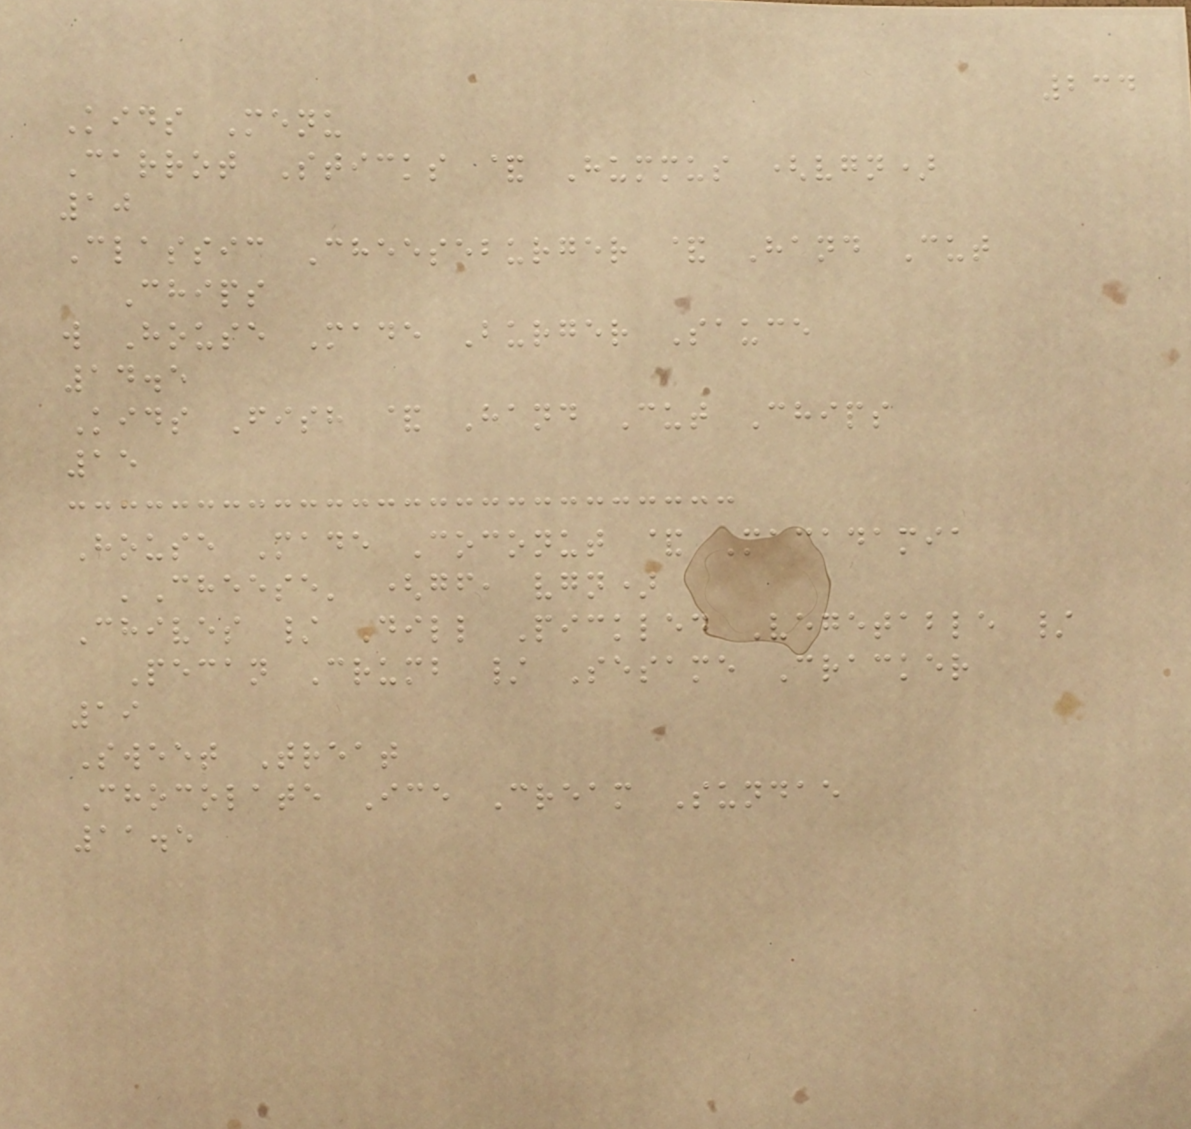234
Kids Menu
Carrot Sticks & Hummus (vgn)
10
Classic Cheeseburger & Hand Cut
Chips
w House Made Burger Sauce
14.5
Kids Fish & Hand Cut Chips
15
House Made Coconut & Macadamia
'Cheese' (gf, vgn)
Chives / Dill Pickled Vegetable /
Pecan Crumb / Sesame Cracker
19
Sweet Treat
Chocolate Ice Cream Sundae
11.5
